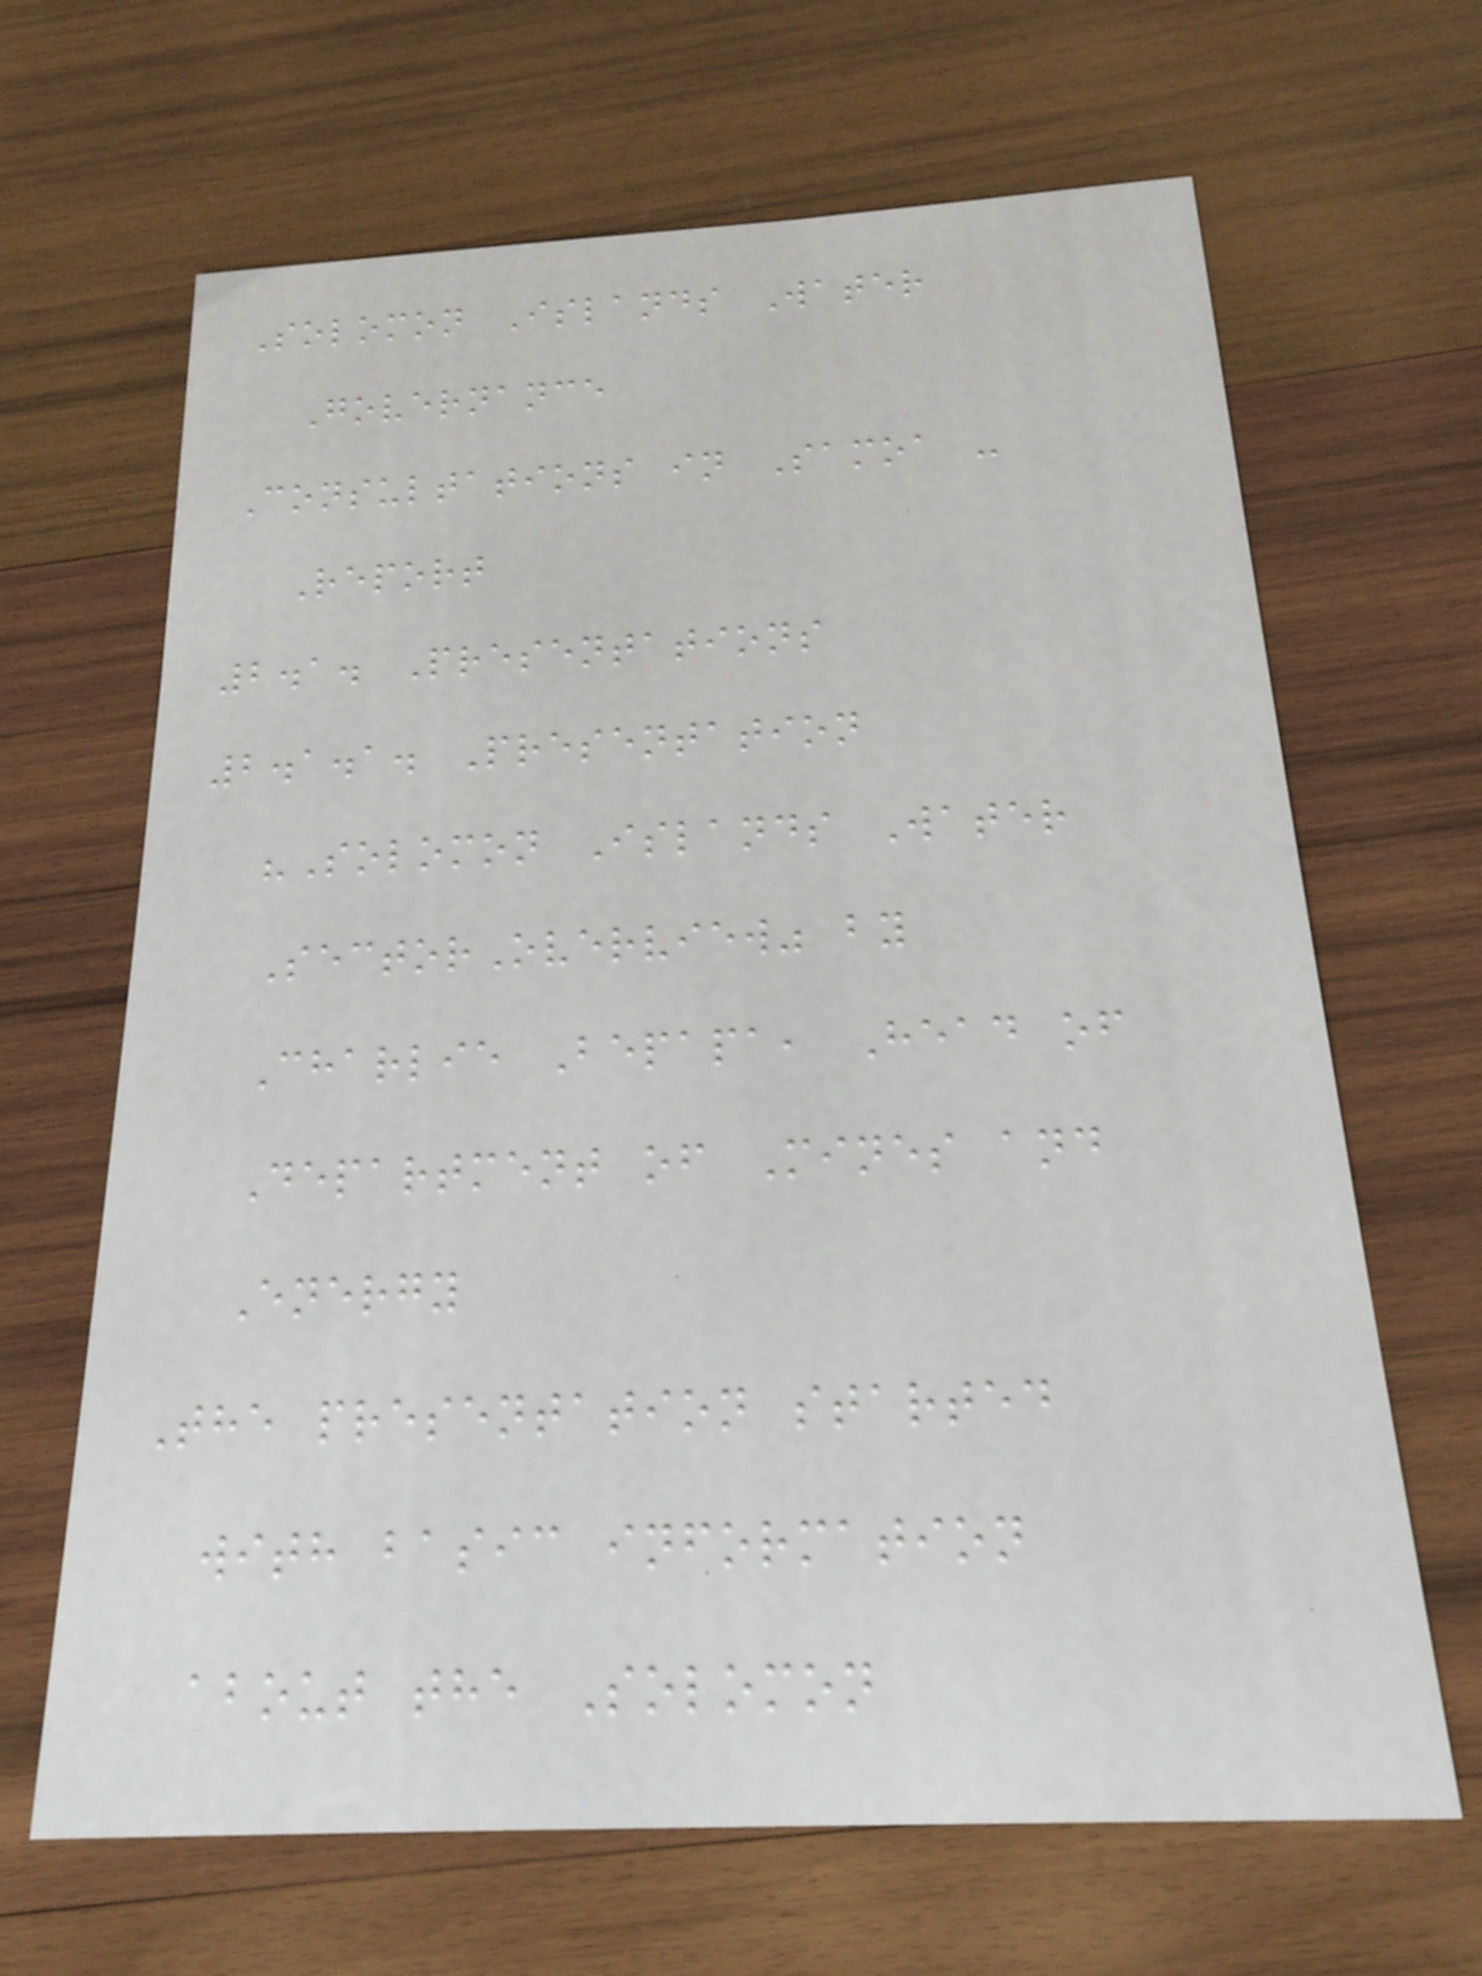Solomon Islands Water
Governance
Consultations in Samoa -
Report
2.1. Presentations
2.1.1. Presentation
"Solomon Islands Water
SectorOverview" by
Charlie Bepapa, Head of
Department of Mines and
Energy
The presentation started
with basic information
about the Solomon
